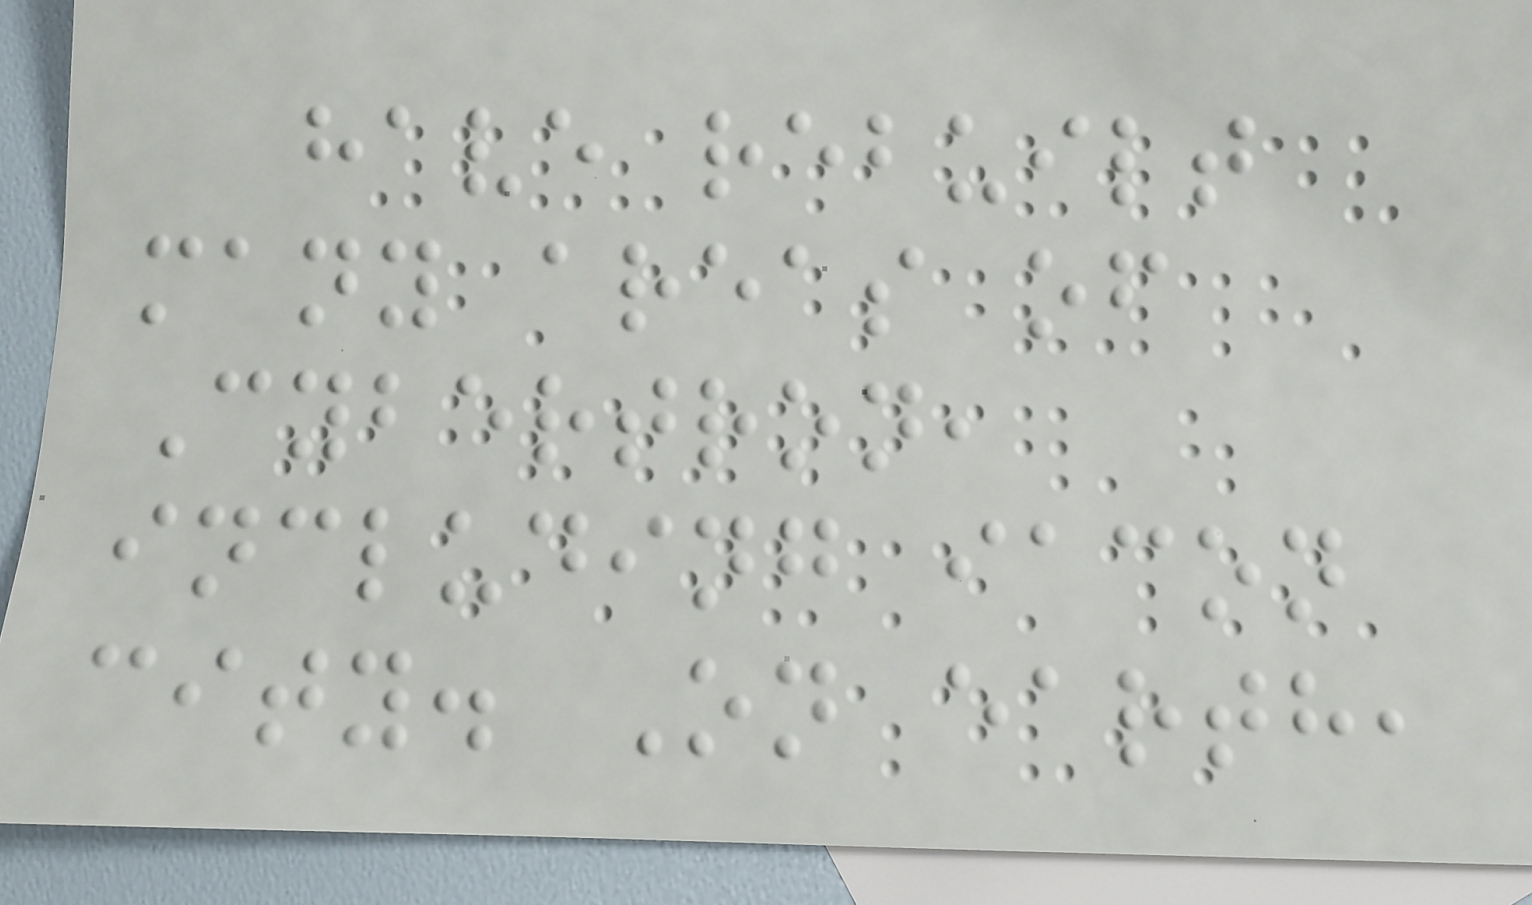have rebuilt
many areas of
Cybertron,
including iacon
city. On earth,
